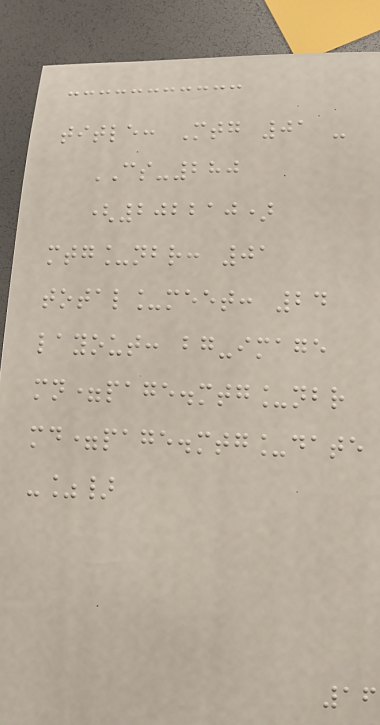title: Mtg 01 -
CS-280
(202210)
mtg_nbr: 01
total_meet: 24
layout: bg-image
mn=page.mtg_nbr
md=page.mtg_date
-%}
16
